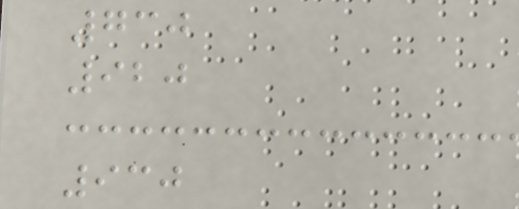730
920
930
